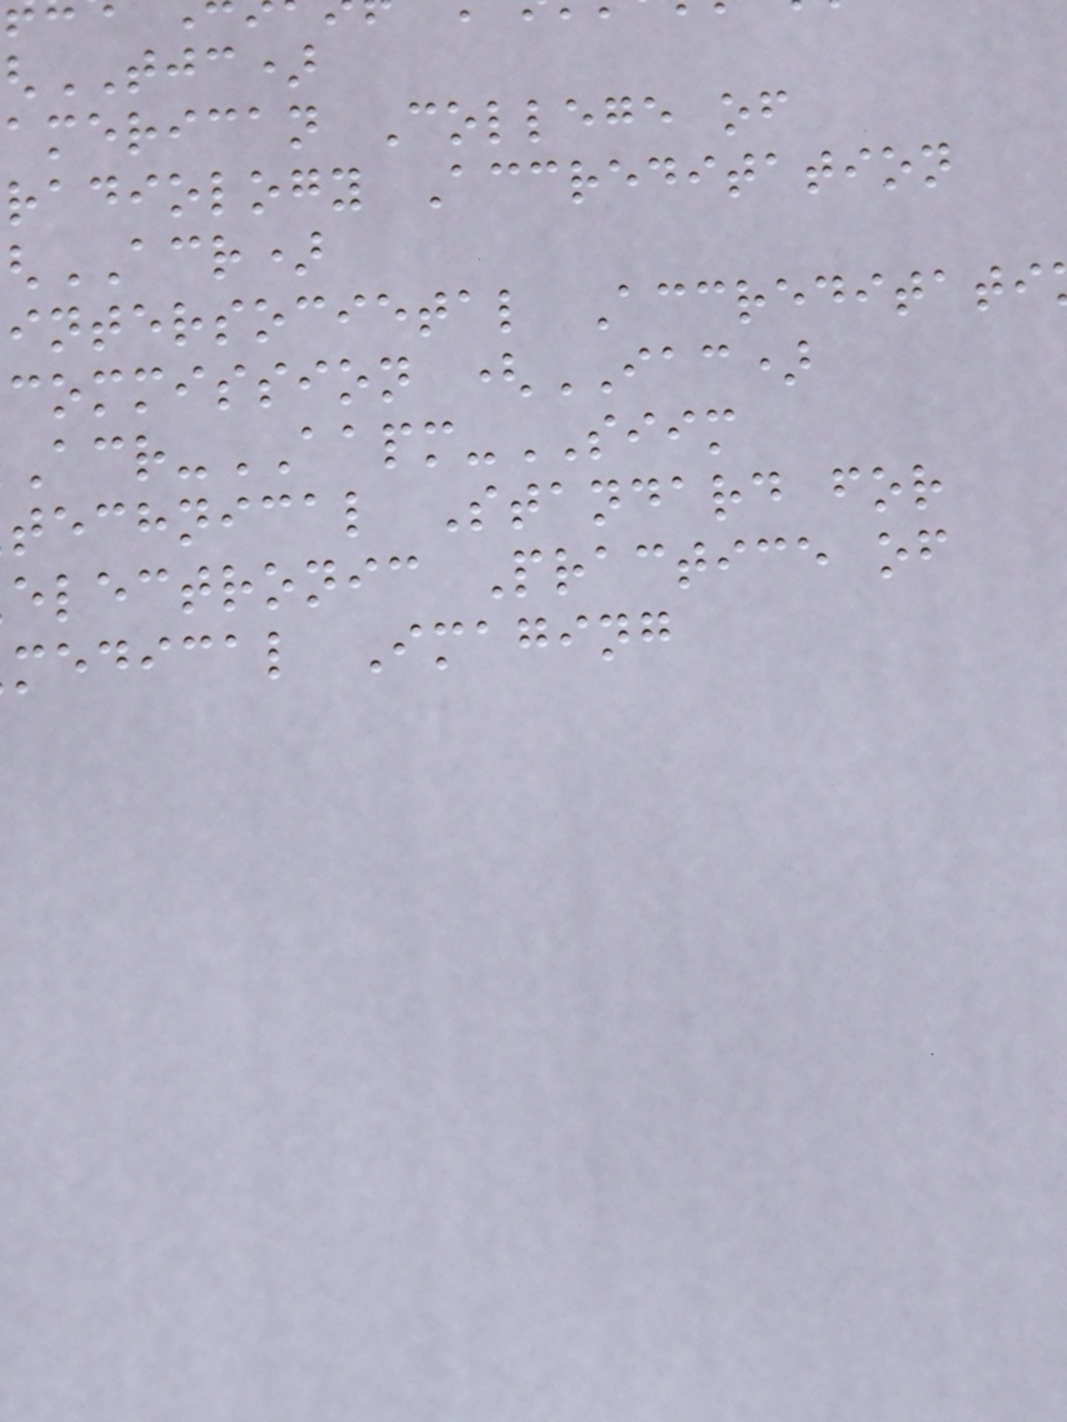TJC)
american College of
radiology Accreditation
ACR)
intersocietal Accreditati
commission (IAC)
-AAPM-SIIM
technical Standard for
electronic Practice of
medical Imaging
